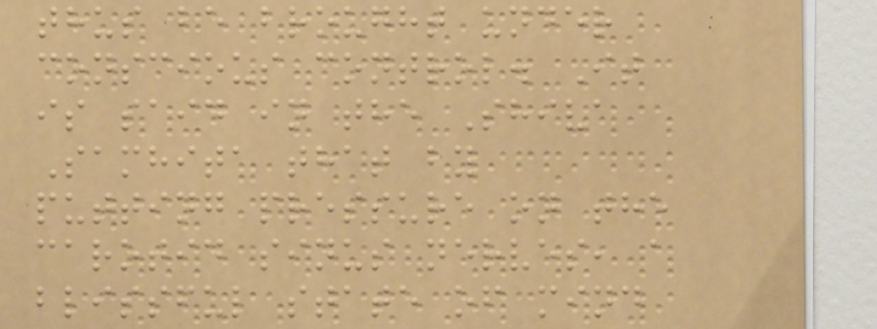thus be brought under
conscious control. It
is said in the Shiva
Samhita that by
putting pressure on the
carotid sinus nerves, a
blissful state of mind
